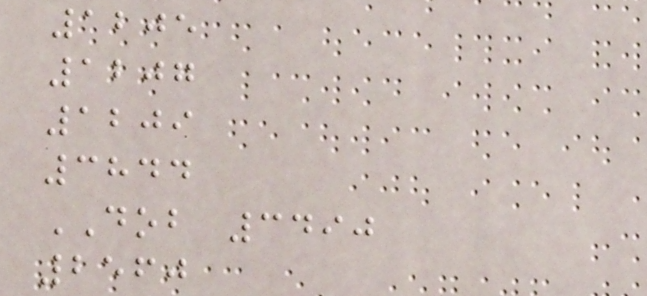1205
1207
1209
3844
DOB 3490
2560
